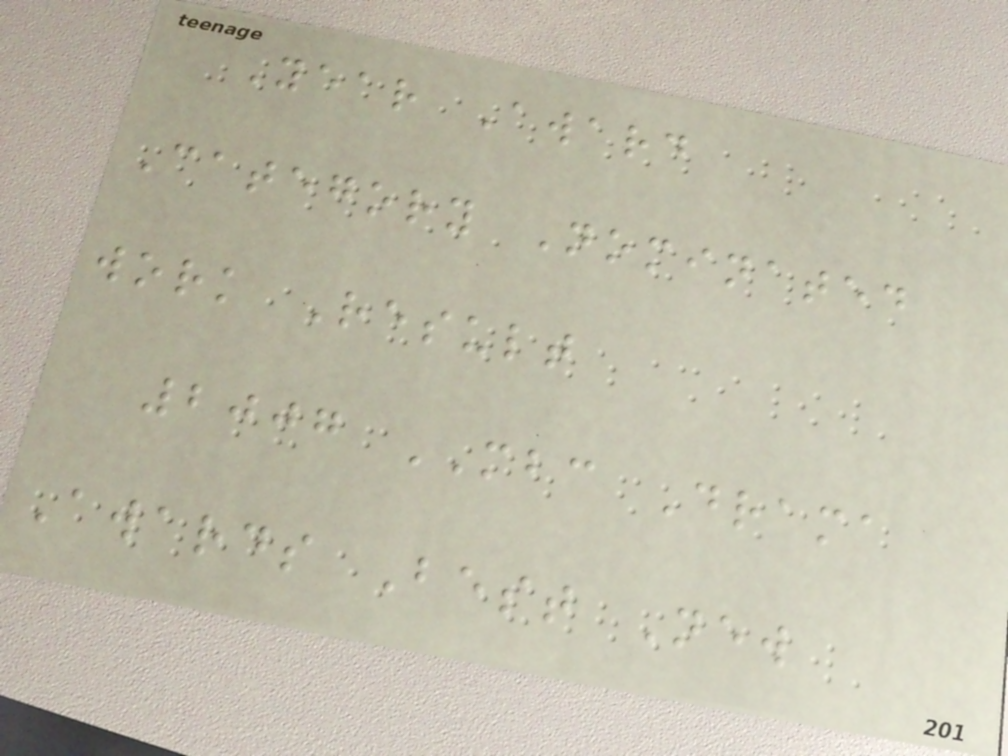Year Award
Category Nominated
work Result
2007 MBC Drama
Awards Best New
